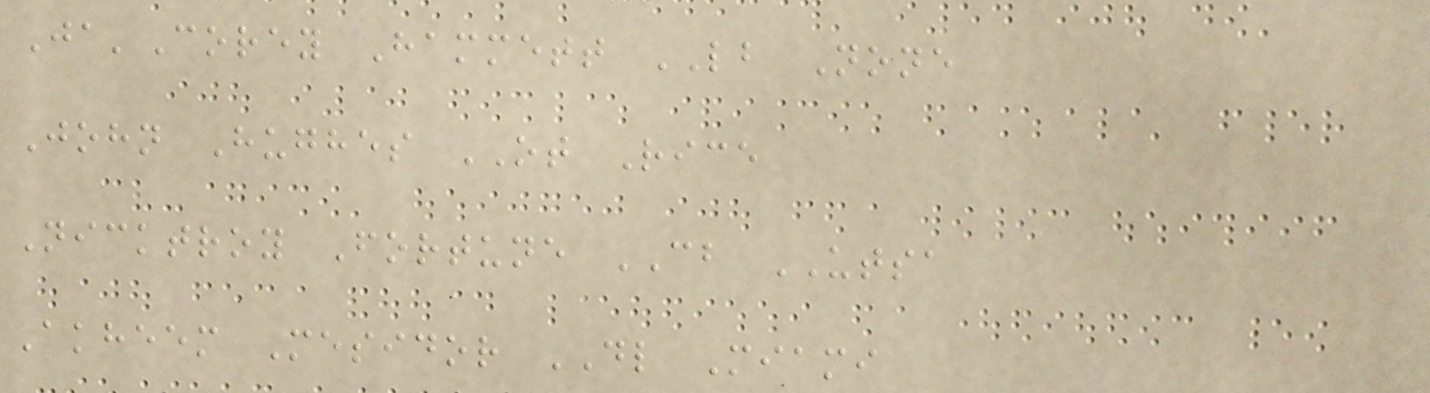Ja'Corey Hammett LB None
John Hughes OT Rice
Nicktroy Fortune CB UTSA
Akheem Mesidor DL Miami
